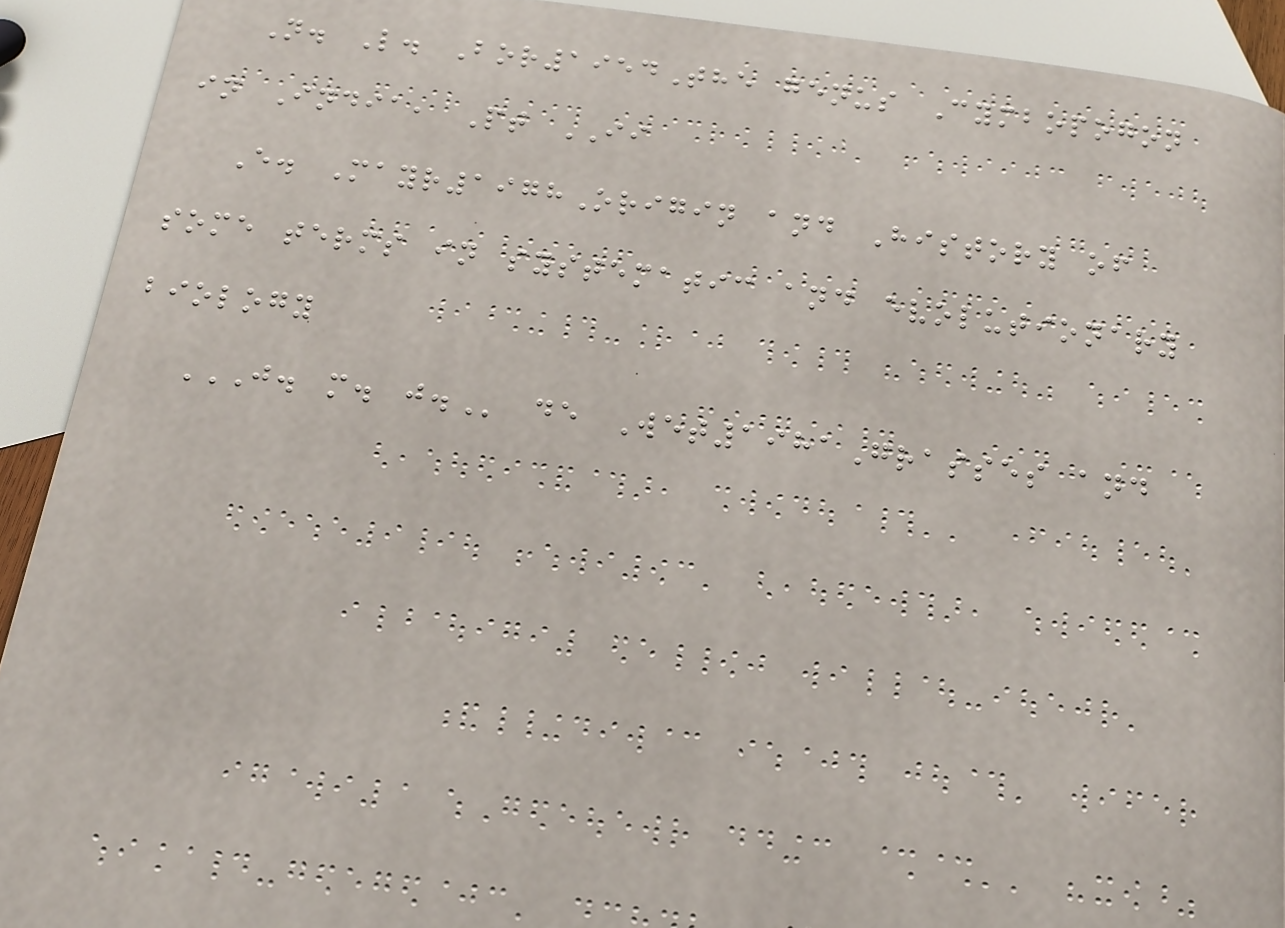N. L. Bor1954The genus Cymbopogon
in India, Pt II
E. Mayr1978Origin and History of
some terms in systematic and evolutionary
biology
J. M. J. de Wet1981Grasses and
